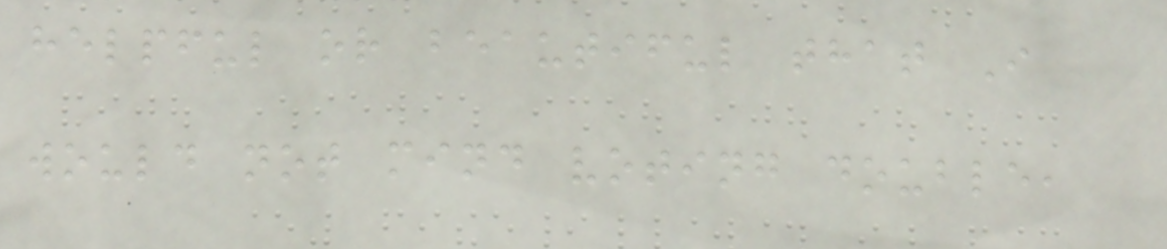helpful or beautiful that I
would not mind voting double,
